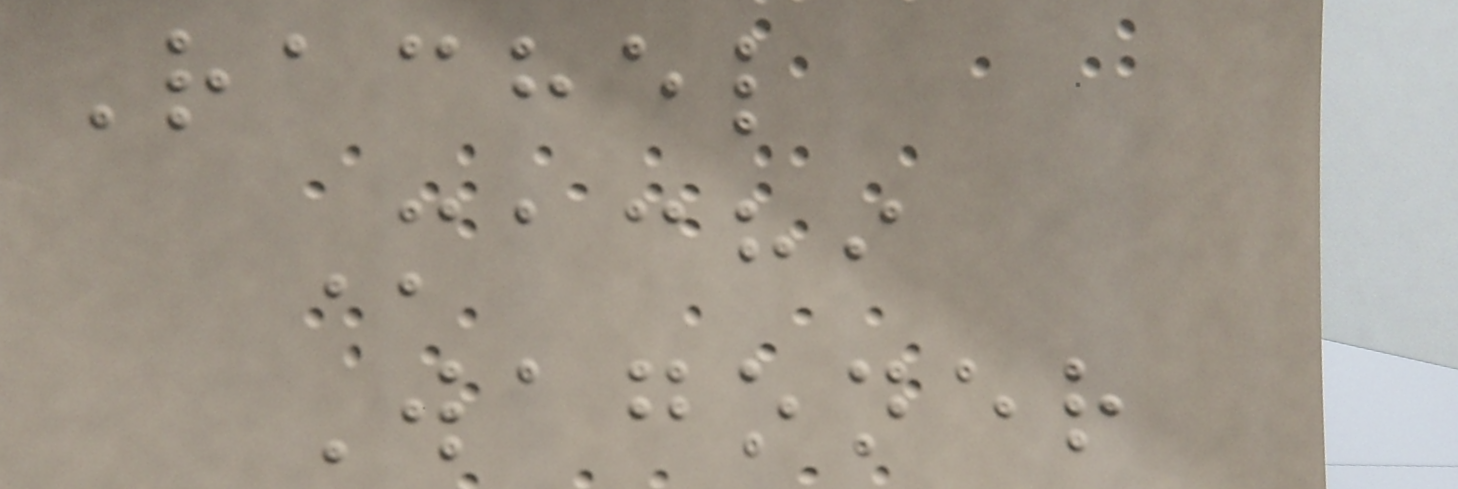Rachel
Machi
Wagoner
